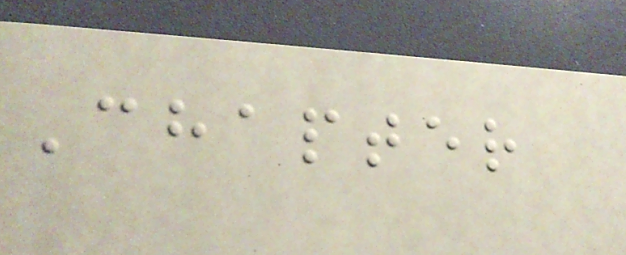Chapter
